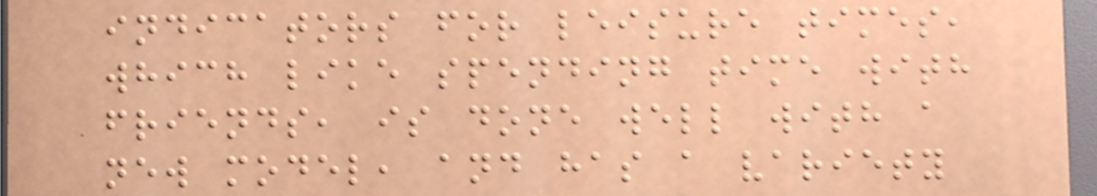indicators for leisure times,
which like spending time with
friends, is done well with a
new model, and has a variety
